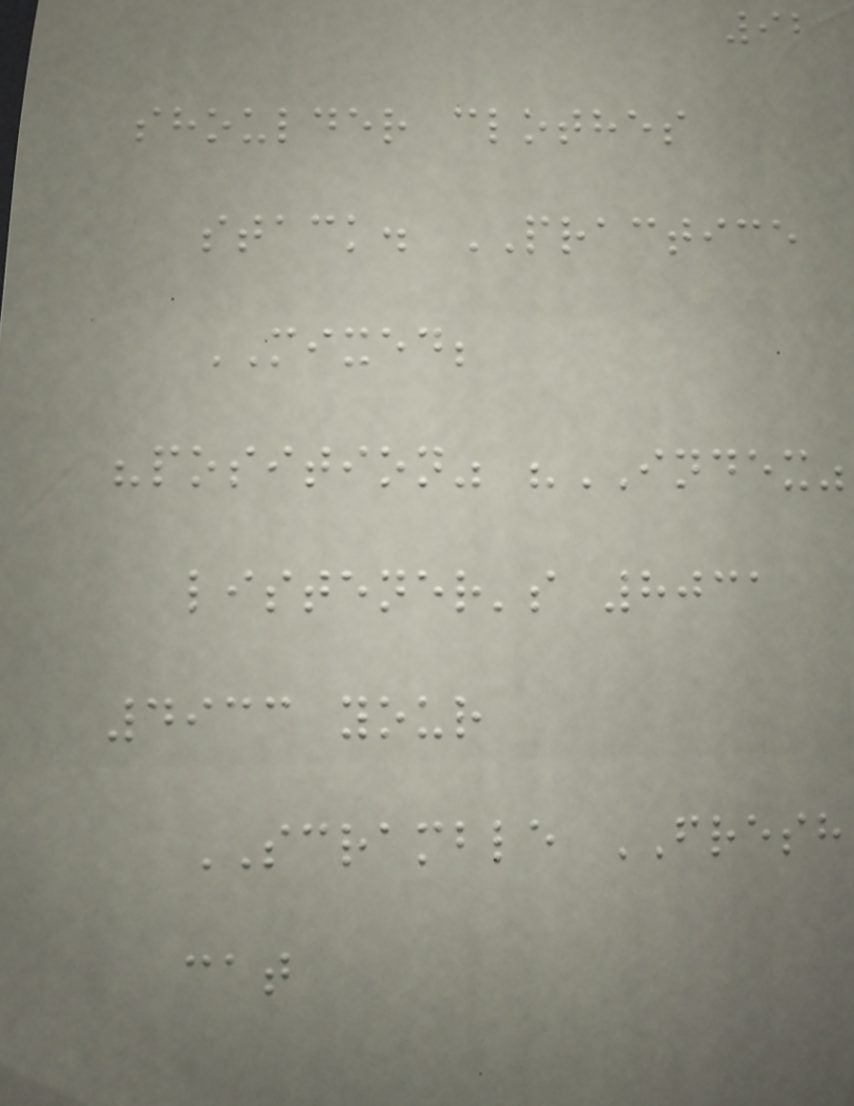92
shoulder clothes
stack. PRACTICE
MIXED;
"position" "INDEX"
listener's 8031
4933 your
SCRAMBLE FRESH
cat
